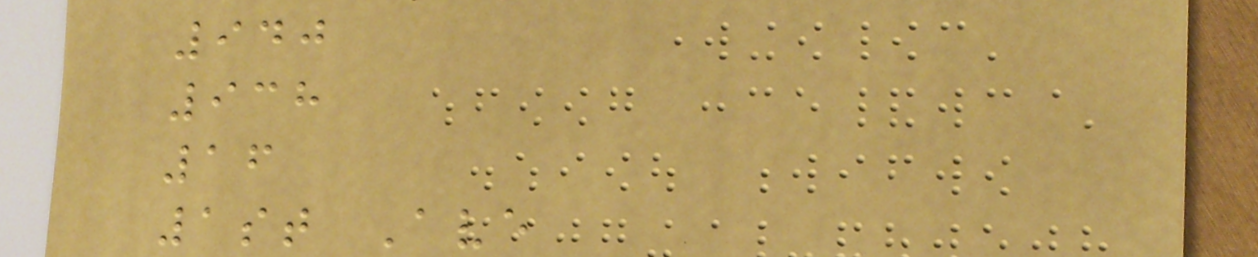940
938
16
1st Ave
